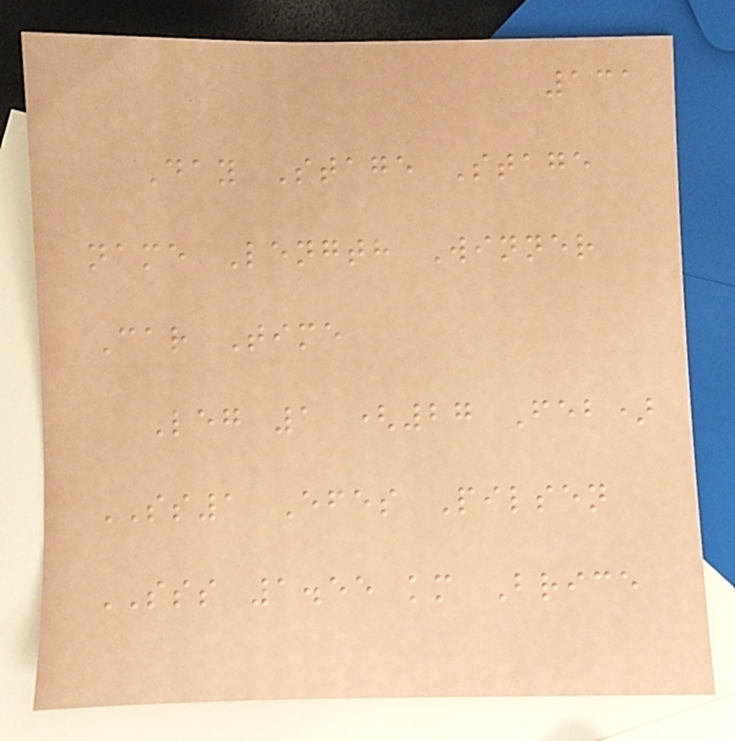131
Day Stage Stage
name Length Winner
Car Time
Leg 1 (27 Feb)
SS1 Efes Pilsen
SSS 1.55 km Brice
